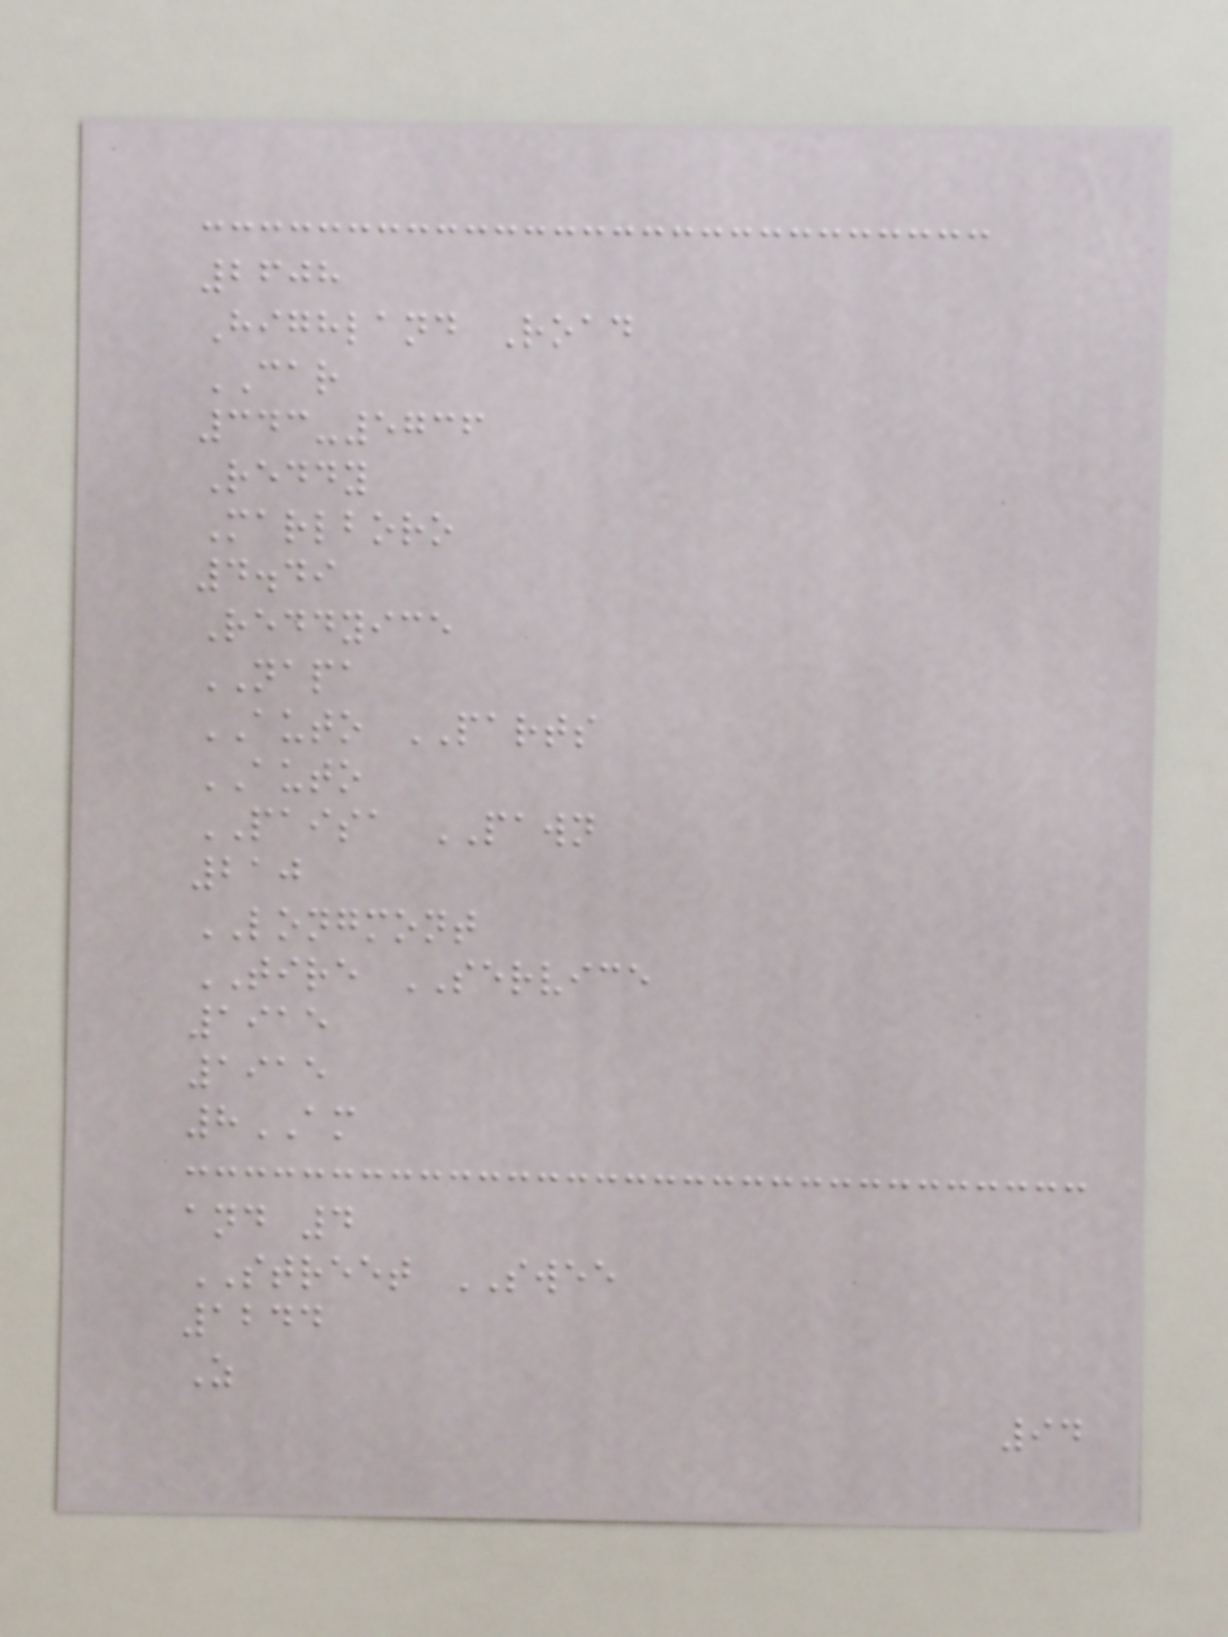2608
Highland Road
CAR
343-5736
Reddy
Marlboro
4.49
Reddyice
NAPA
AUTO PARTS
AUTO
PAISA PAWN
210
LONGMONT
TIRE SERVICE
1915
1915
8AM
and 4
STREET SWEE
1244
Z
94
